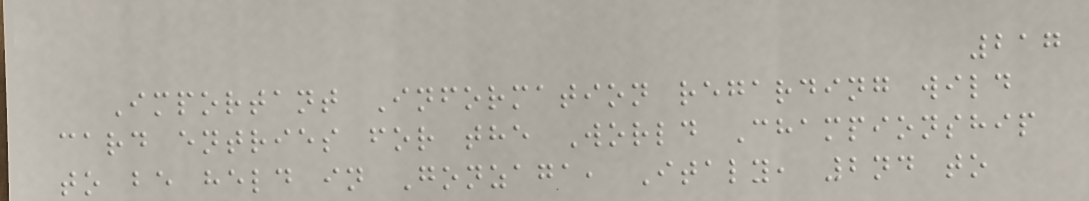217
Important Information regarding wild
card entries for the World Championship
to be held in Gonzaga, Italy, 2nd to
